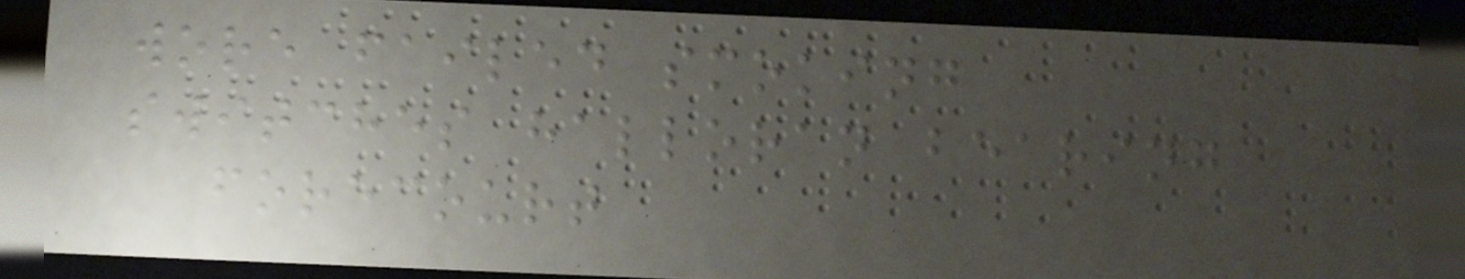wore failed smoking
switches halloran bearing
forecourt
